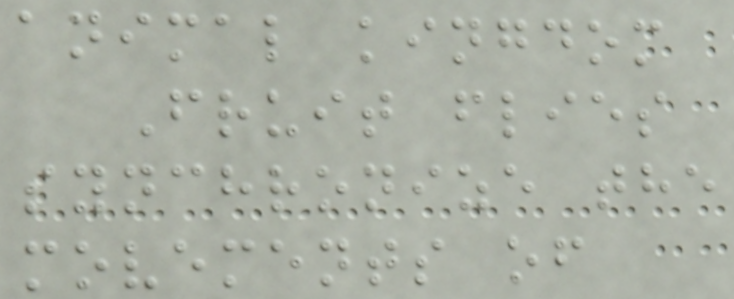animal kingdom
Fruit flies
synchronize the
movements of
